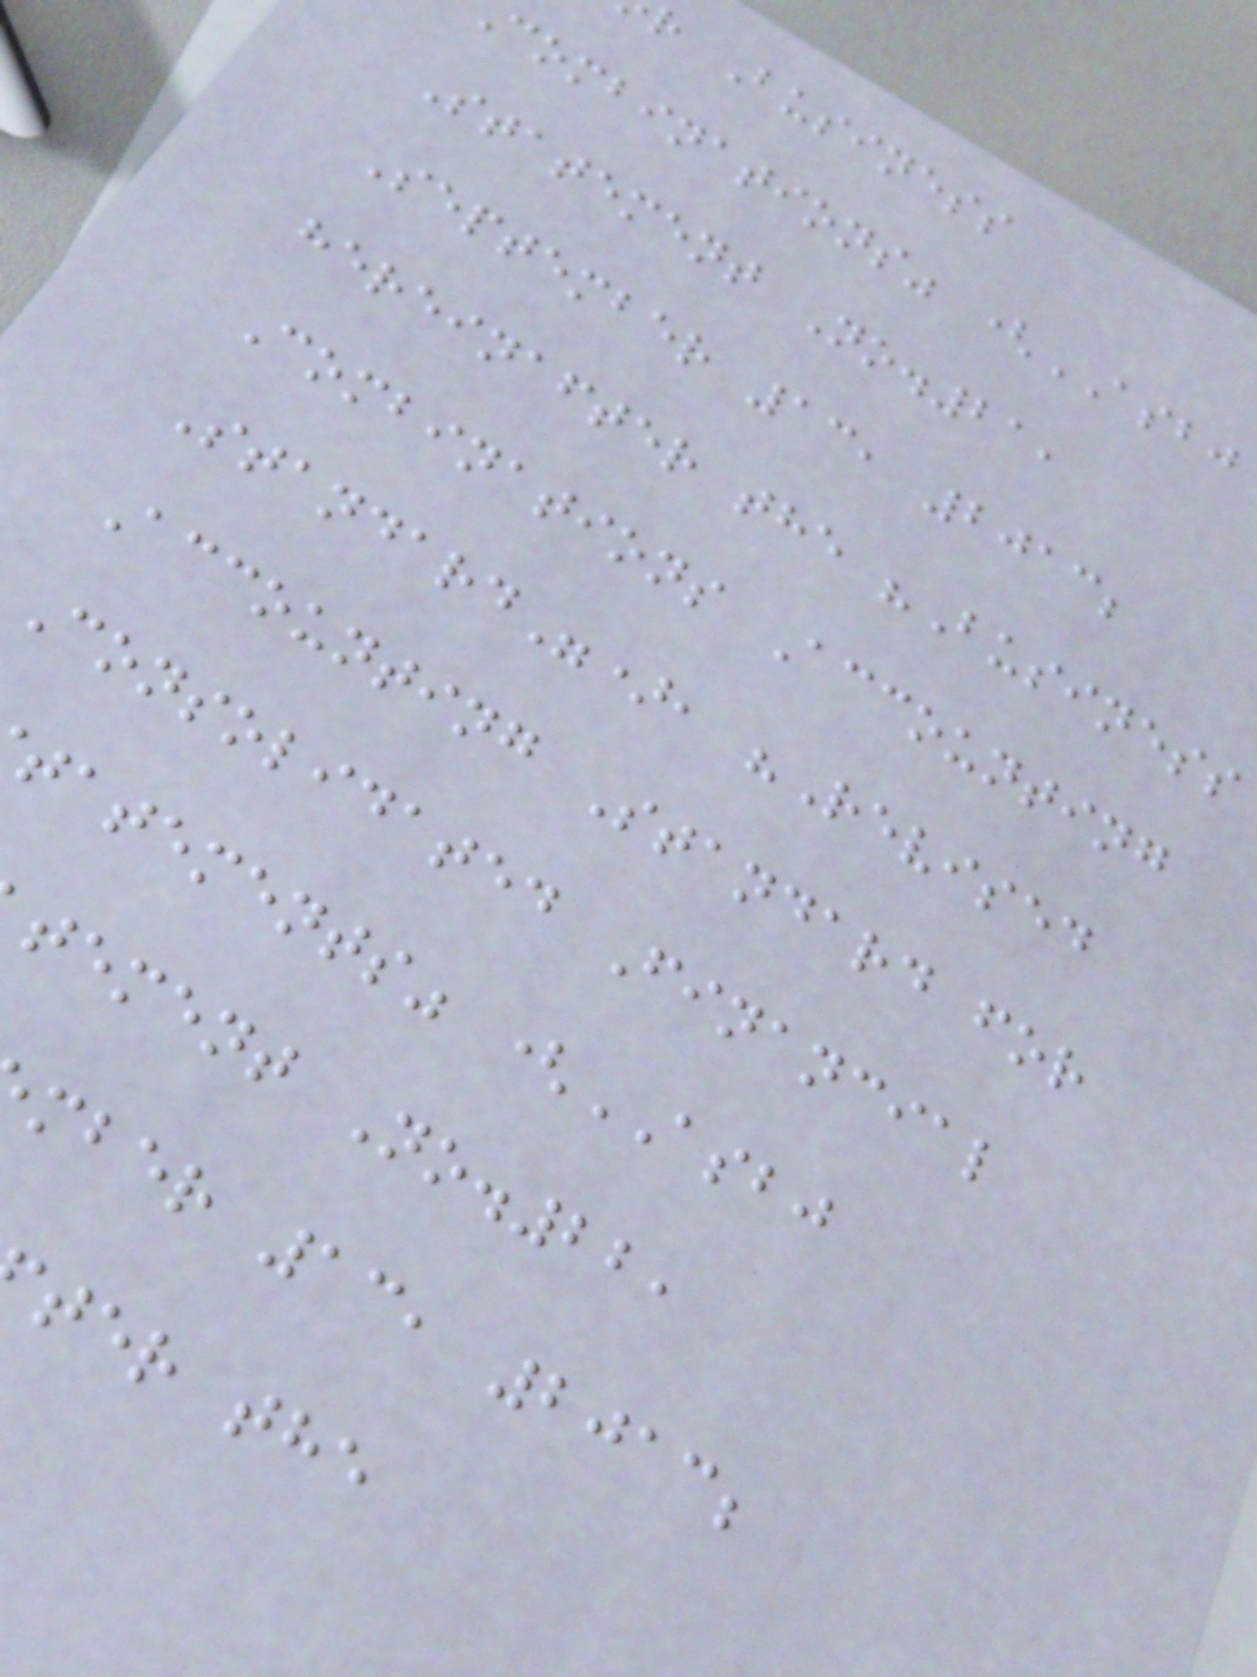r Business
combinations" (ASBJ
Statement No.21,
September 13, 2013;
hereinafter the "Business
Combinations Accounting
Standard"), "Revised
Accounting Standard for
Consolidated Financial
tatements" (ASBJ
tement No.22,
mber 13, 2013;
ter the
